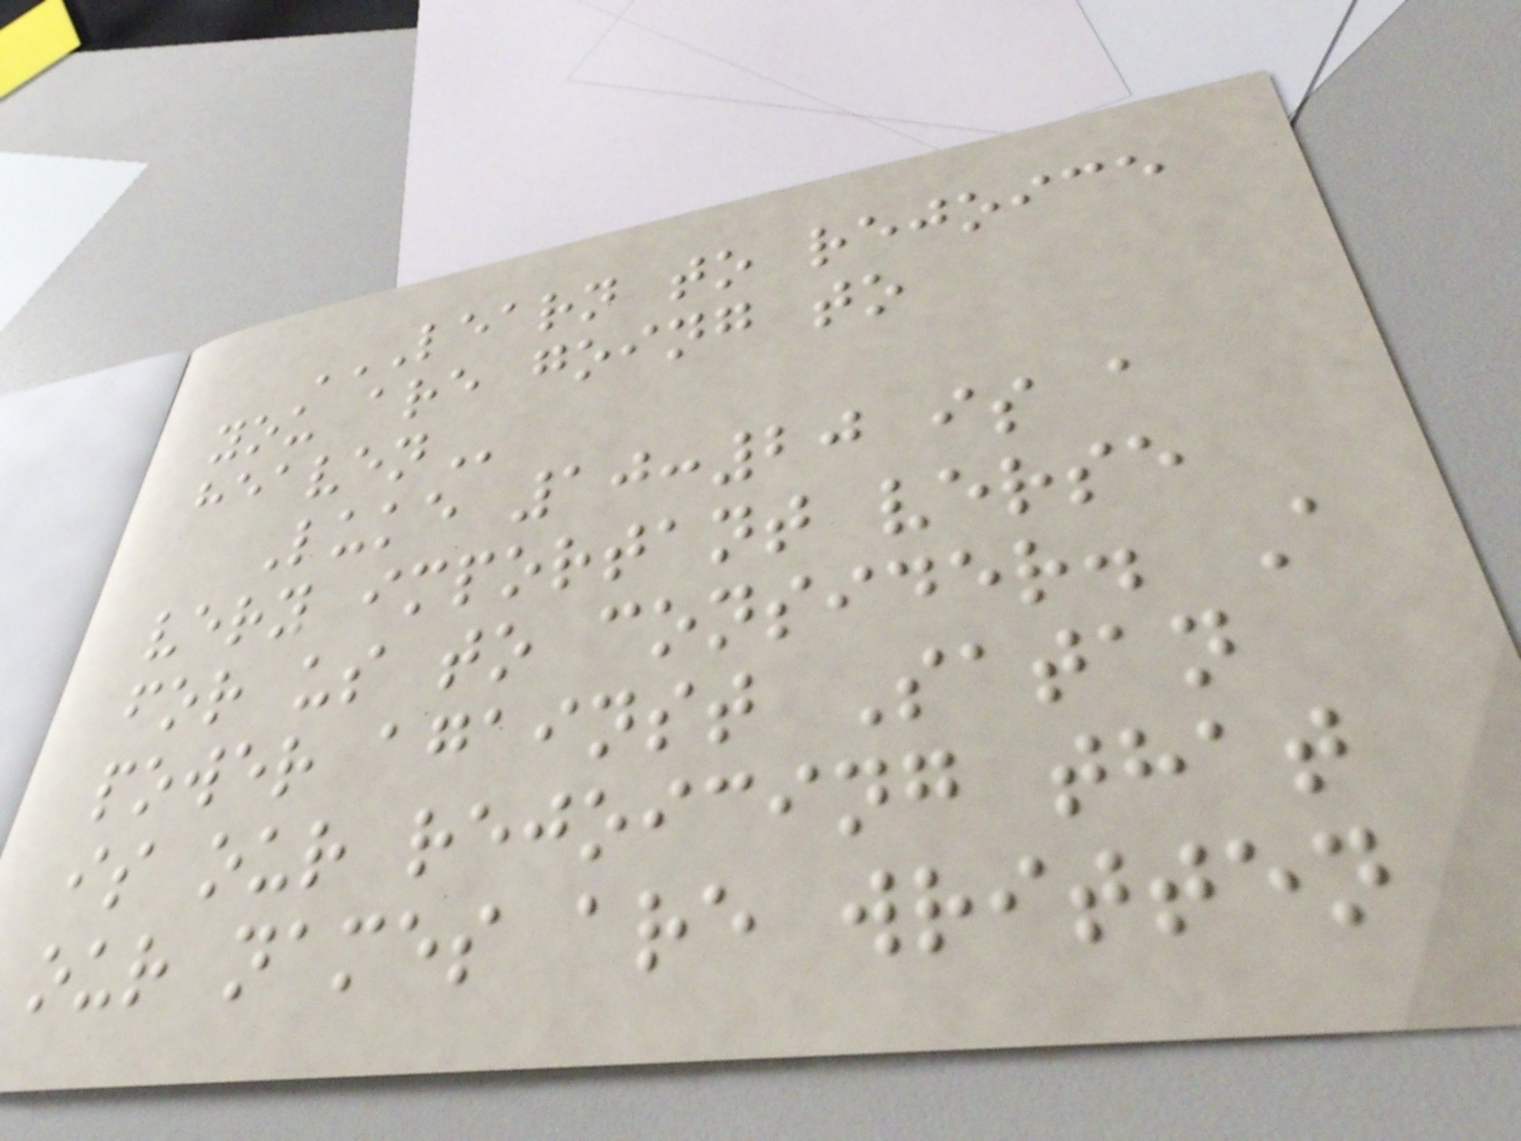LEARN TO REJOICE
YOU ARE GOING TO
HEAVEN
Luke 10:20 is a
very important verse
for us to consider. A
power against Satan
is our rejoicing that
our names are written
